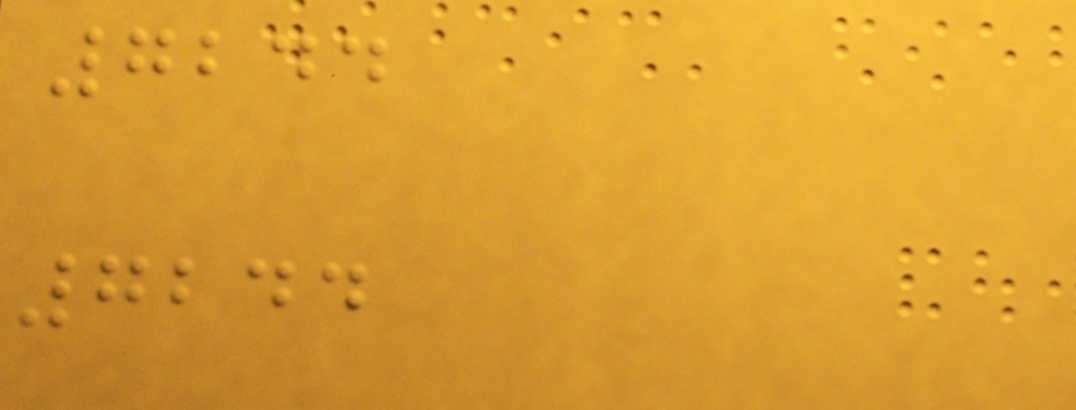7244
7244
